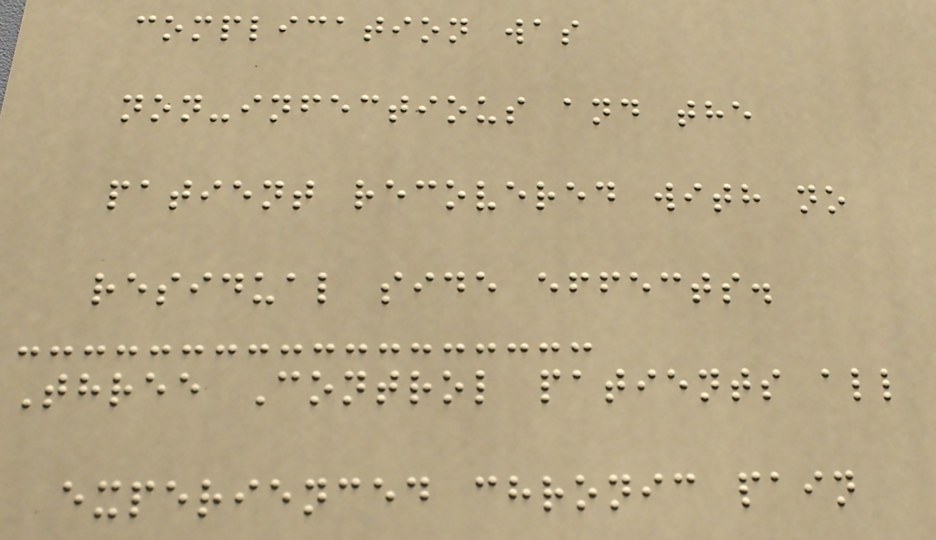complication was
non-infectious and the
patient recovered with no
residual side effects.
Three Control patients all
experienced chronic pain
